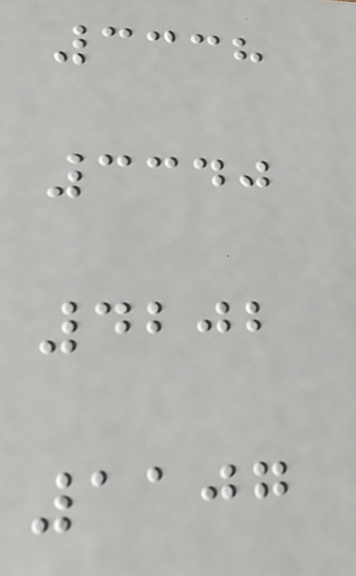3338
3340
4202
1107
